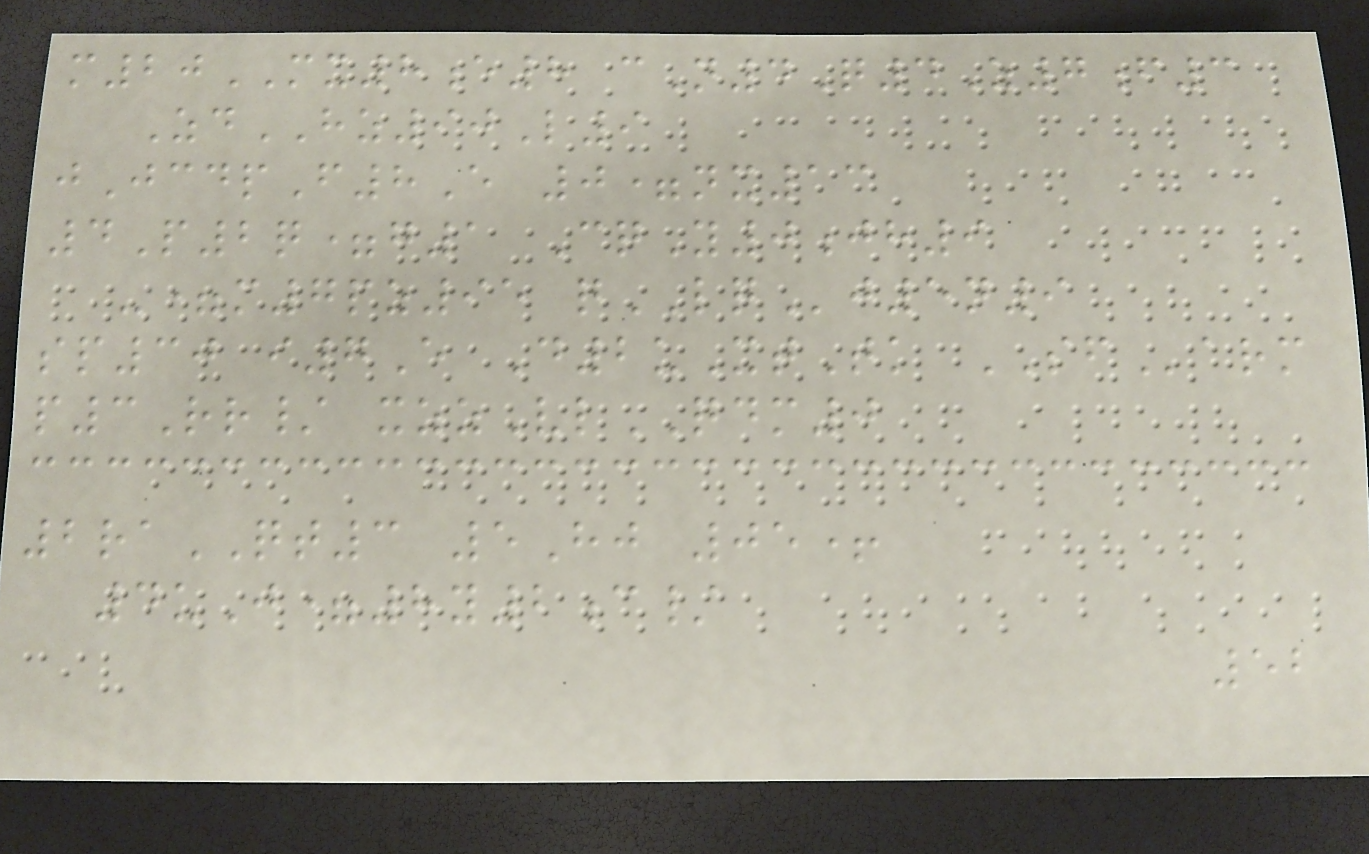m20MX8e8 cN4Q4Z7f3
ZdHZ90L9
jJcdpF8E 0=nx13
4P2q=g1 CqY0jh9
-=m7pz95 qLQj5n9
sp30 i7E D2uXtTk SFarm
p3Rr/ xzzVlQDM0
2raQT3 5Hj 05+
4uJ=8y2c/
52
